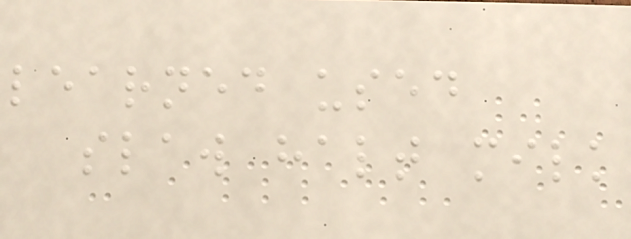learned used
slaw halt milk
